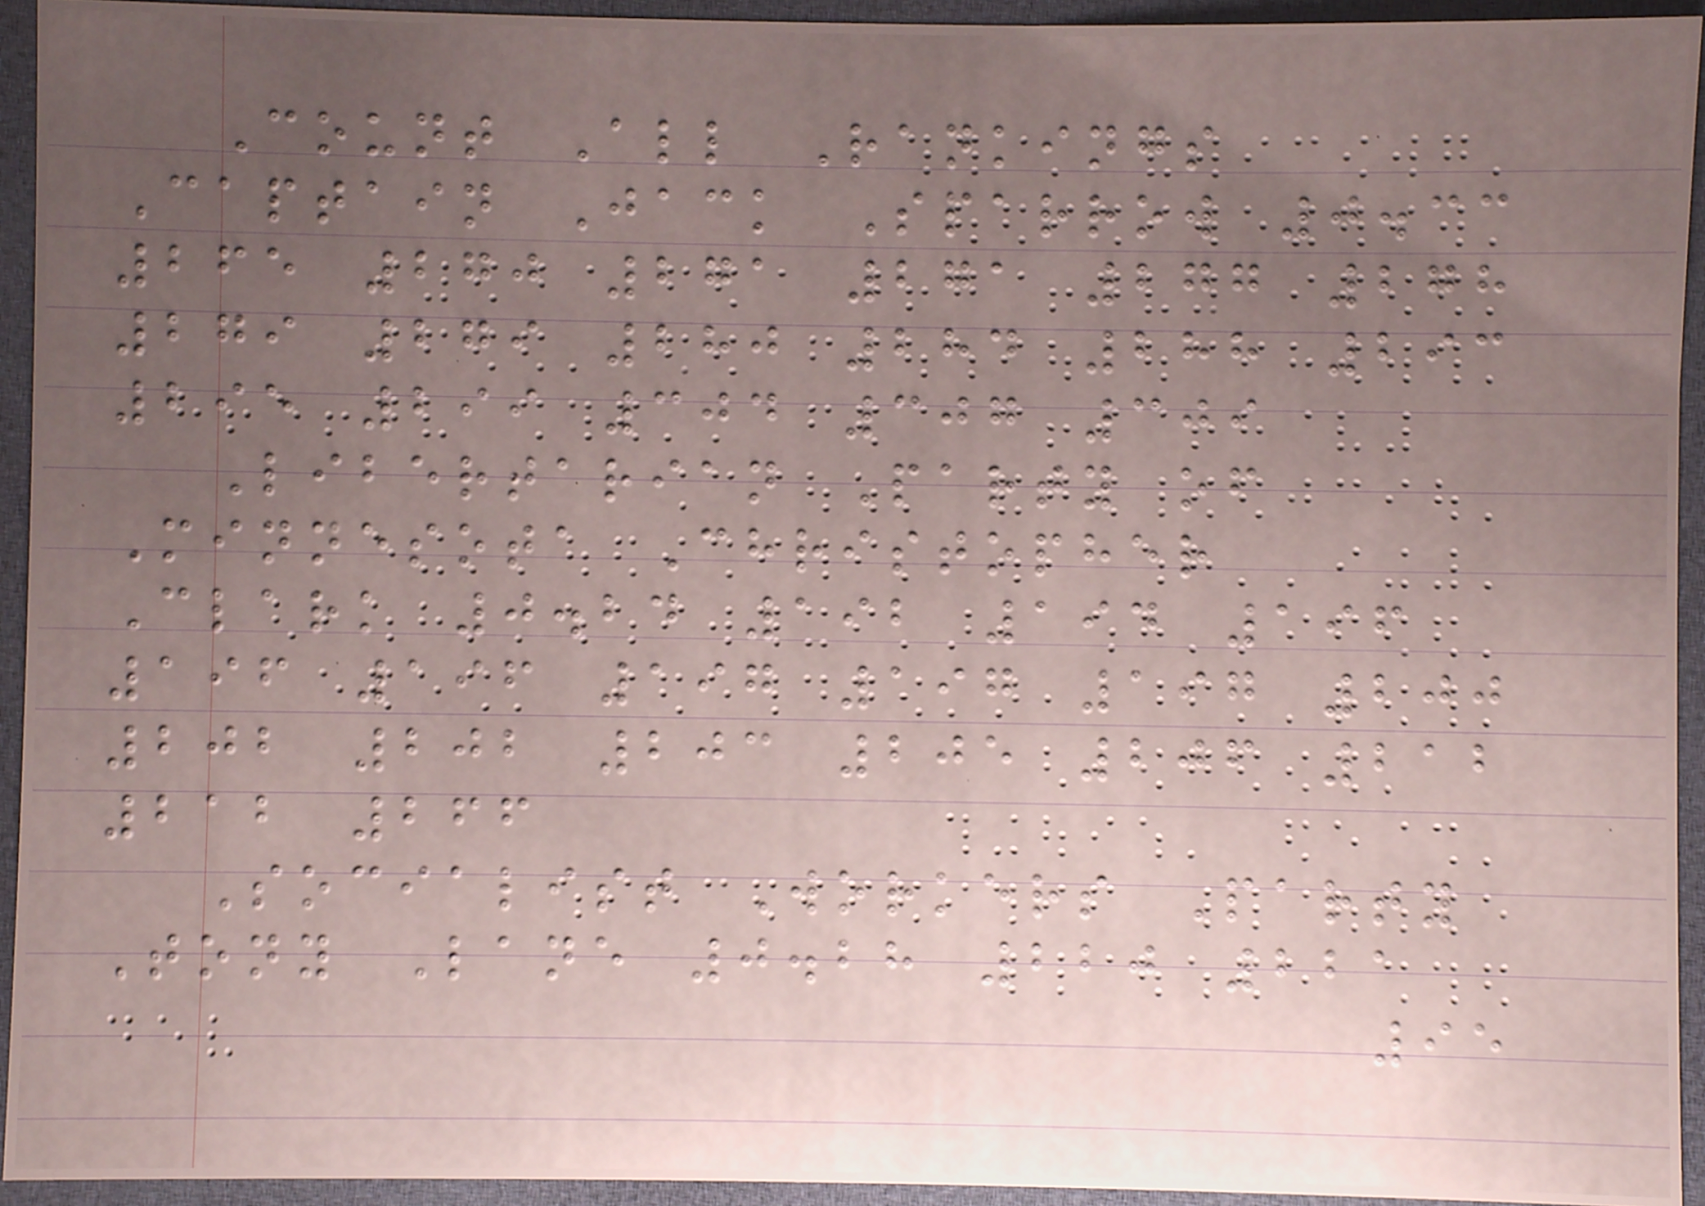Count All Rankings
Captain Jack Sparrow 0.33
265 270 271 271 277 278
279 279 280 284 288 293
295 299 304 307 309
Libertarian Party of
Minnesota Christopher
Clark 0.24 192 194 196
196 196 197 197 197 200
202 202 203 205 206 212
212 266
Socialist Workers Party
Tony Lane 0.28 220 221
95
